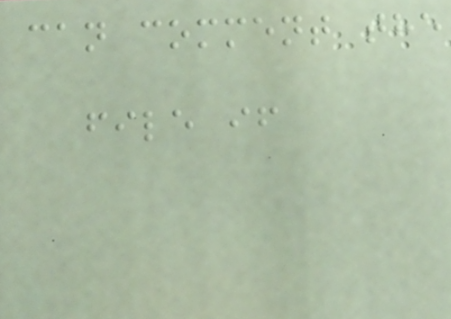can comment the
file if
